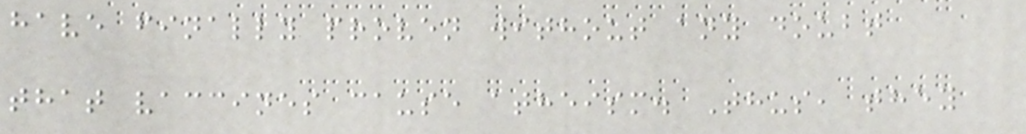have finally proven without any doubt
that vaccines cause atheism. Thus, they
